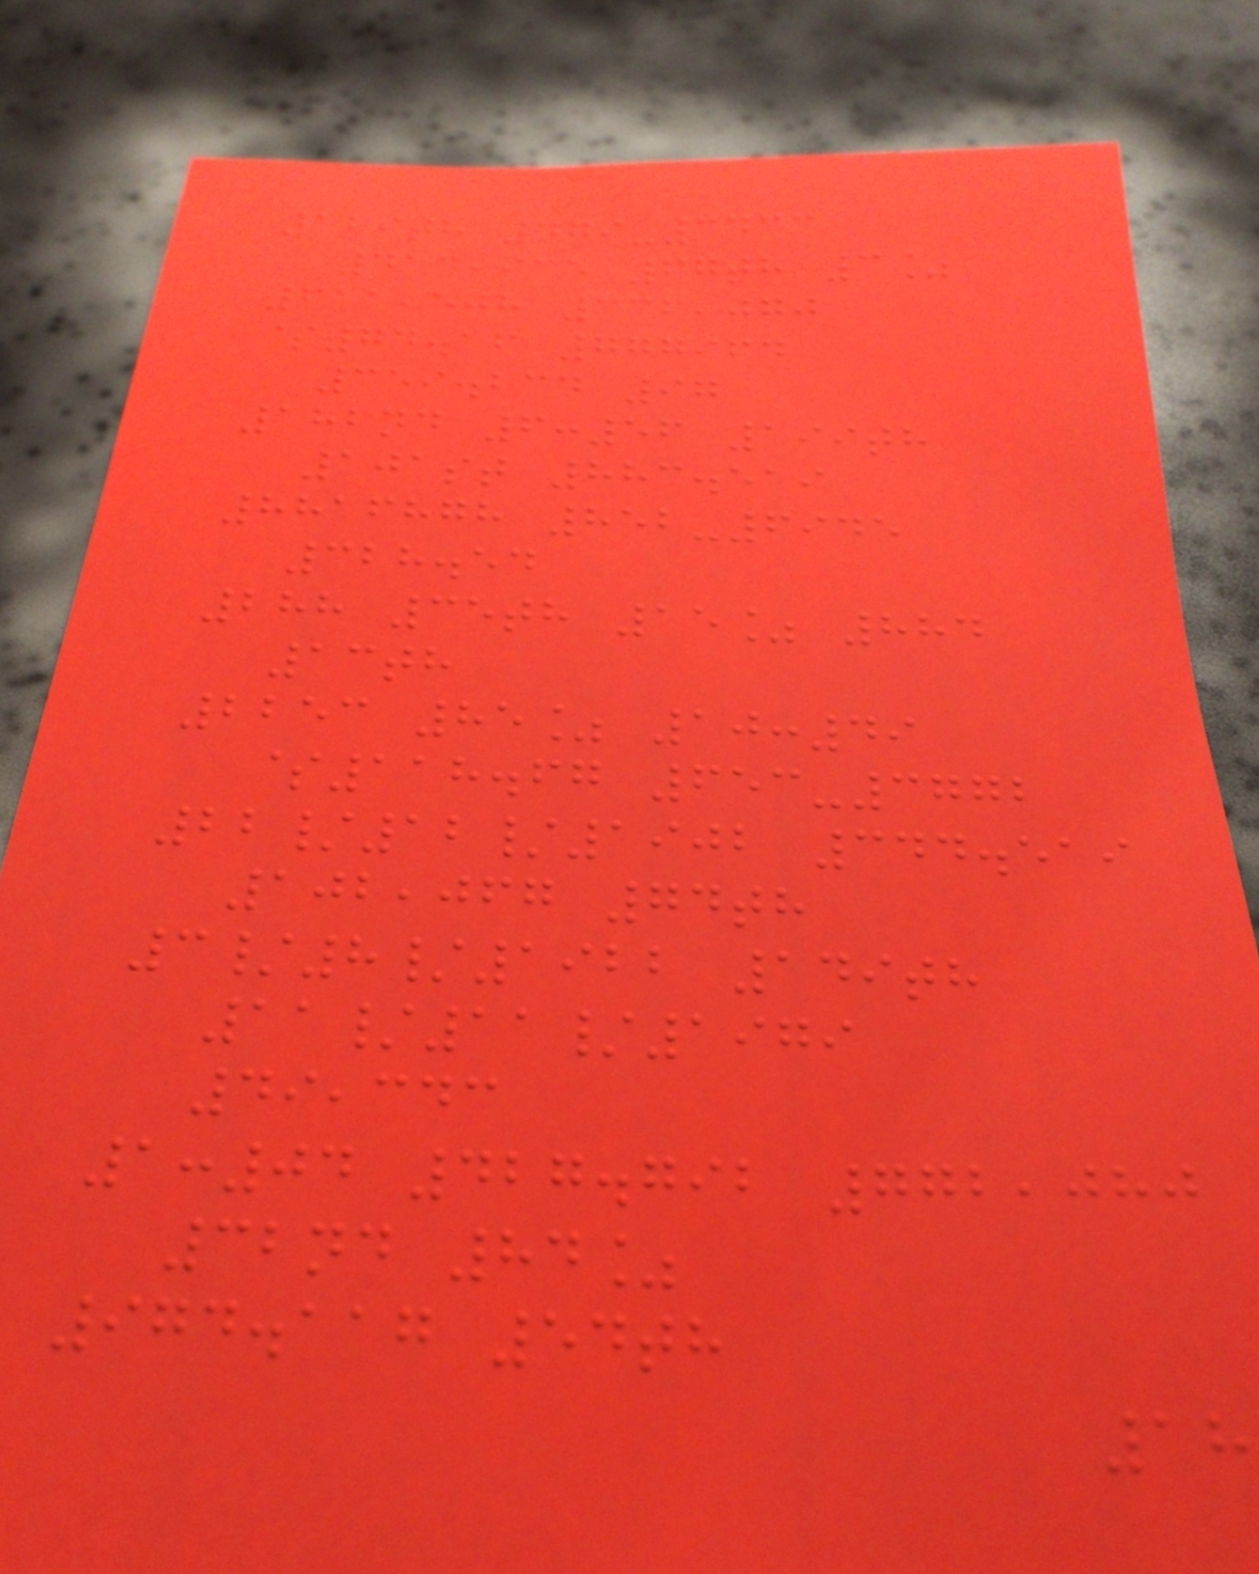129th 479-3433
414,935 67th 3%
611,508 336,070
$74.16 777964
359.234 97
182nd 6:56 199th
101st 883.519
8816878 852-6945
328.54
288 35th 15% 884
13th
2253 85% 10:49
$118.67 653-3772
22/12/1902 344.519
102,067 74th
3/8/1922 149th
11/11/1979
49,343
1:04 427.792 772,080
32nd 84%
974.117 54th
18
